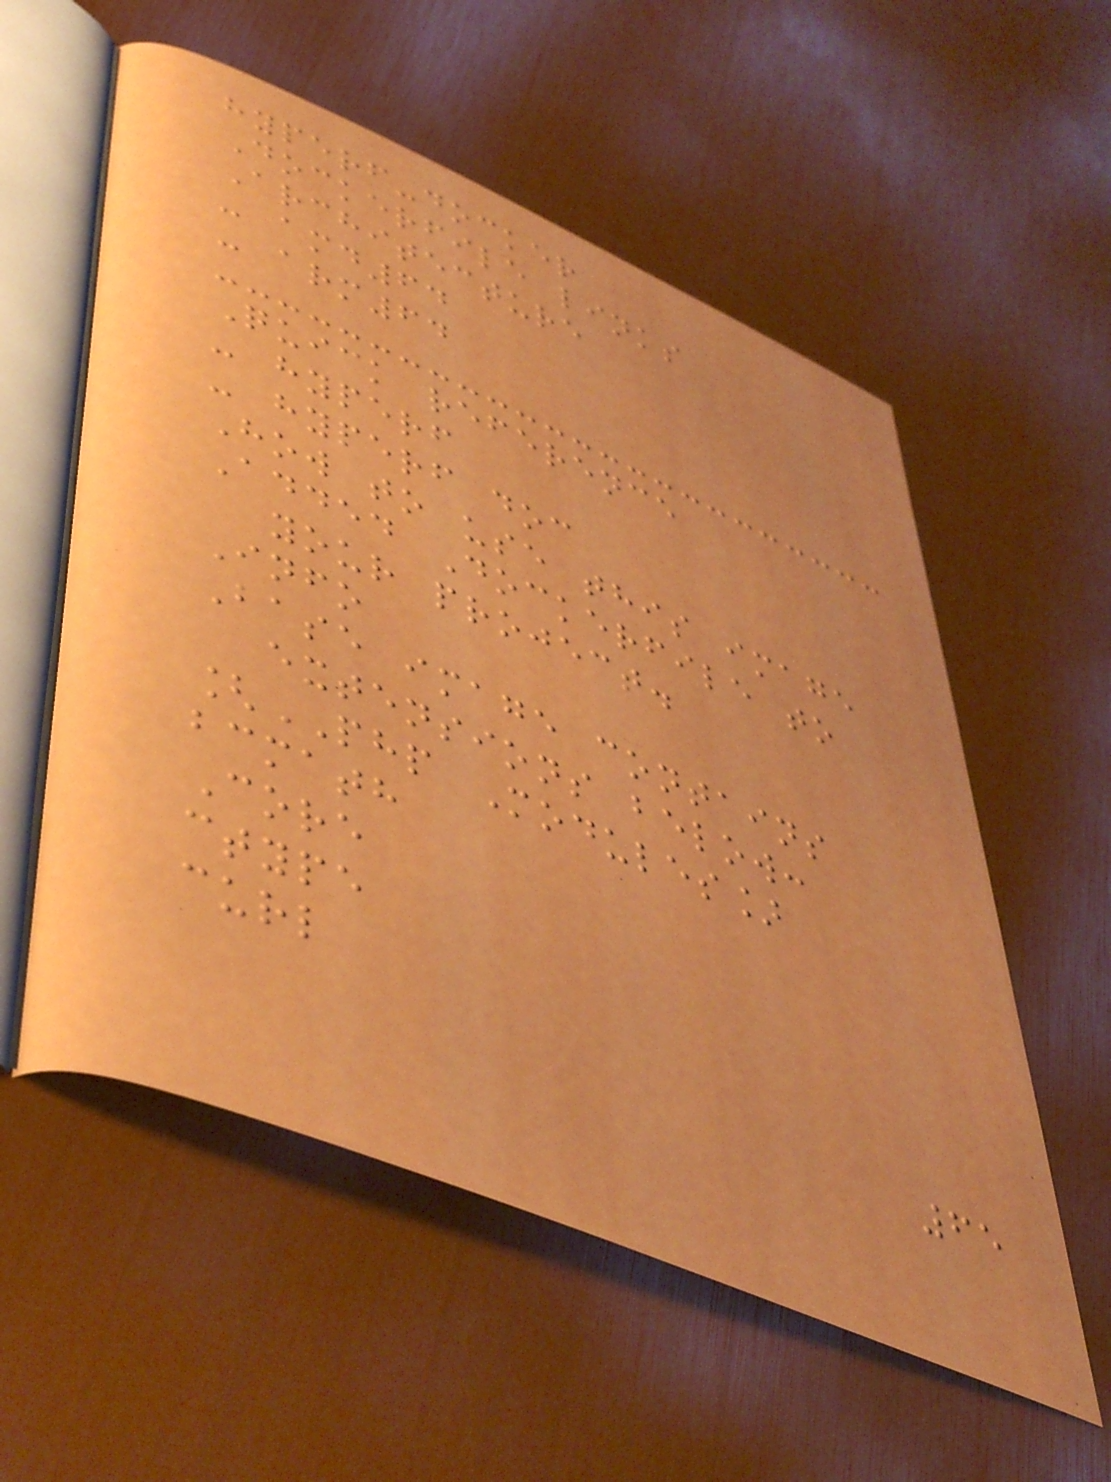hyperf-docker
Dockerfile links
Architecture
- amd64
- arm64
Quick reference
- hyperf
- hyperf doc
How to use this image
Added Dockerfile to
your project.
Info
Base image contains
extensions below:
[PHP Modules]
bcmath
Core
ctype
curl
65
